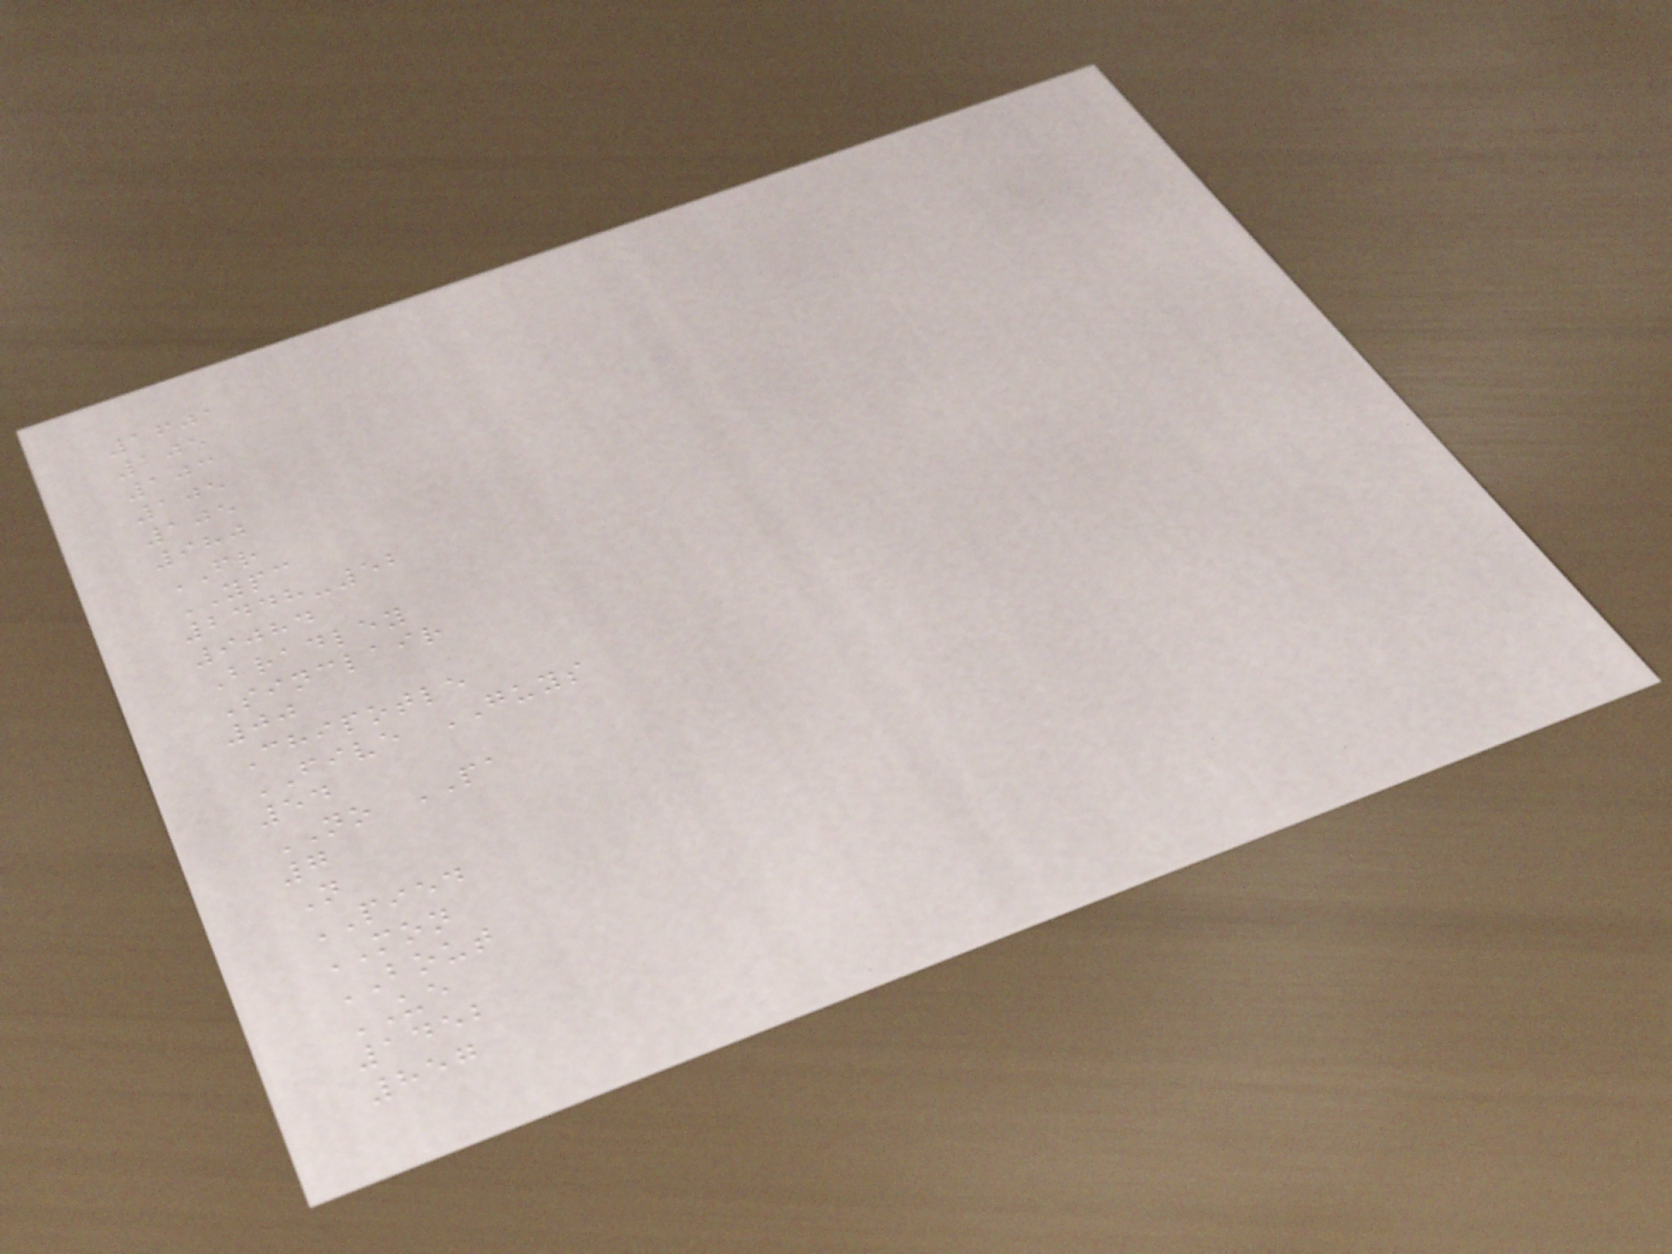1601
105
103
105
105
980
FR
YPC
2448-52
9084
Bradley
Sinclair
00
Chipotle
FIVE GUYS
54
NO PA
7
N
PIED
MON
BOUT
UE
1452
857
